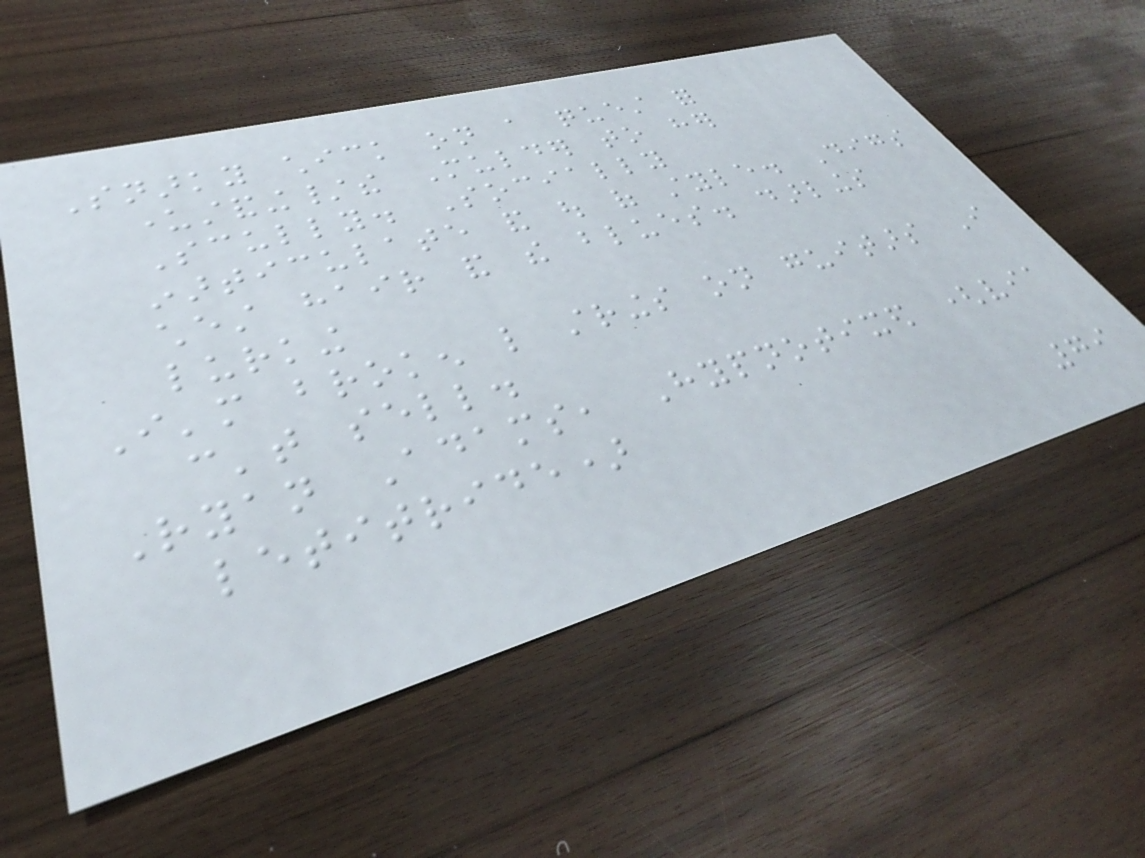Snarky chick on a quest for
understanding/the Mulder to her
Scully. Socially
inarticulate and out of style. Digs
chest hair and the blues. darlings
lurking
I'm broken like strings on guitars I
can't sell.
Ryan Adams, Hypnotixed (via
letitride)
79
